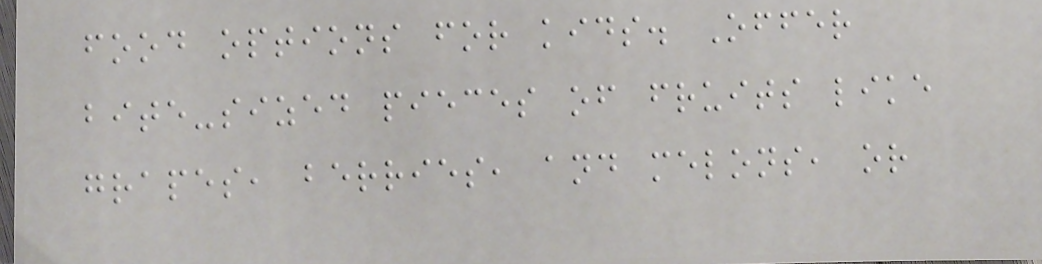food options for kids. Offer
bite-sized pieces of fruits like
grapes, berries, and melons, or
